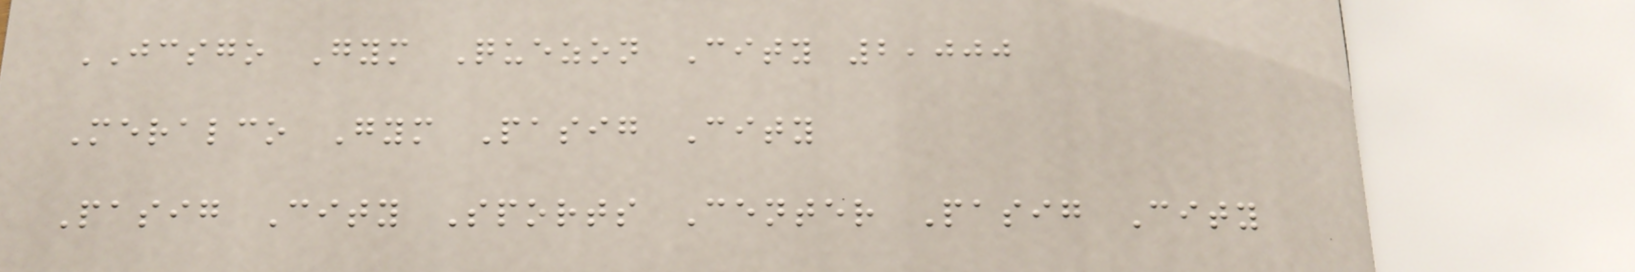JCSGO Gym Quezon City 2,000
Meralco Gym Pasig City
Pasig City Sports Center Pasig City
